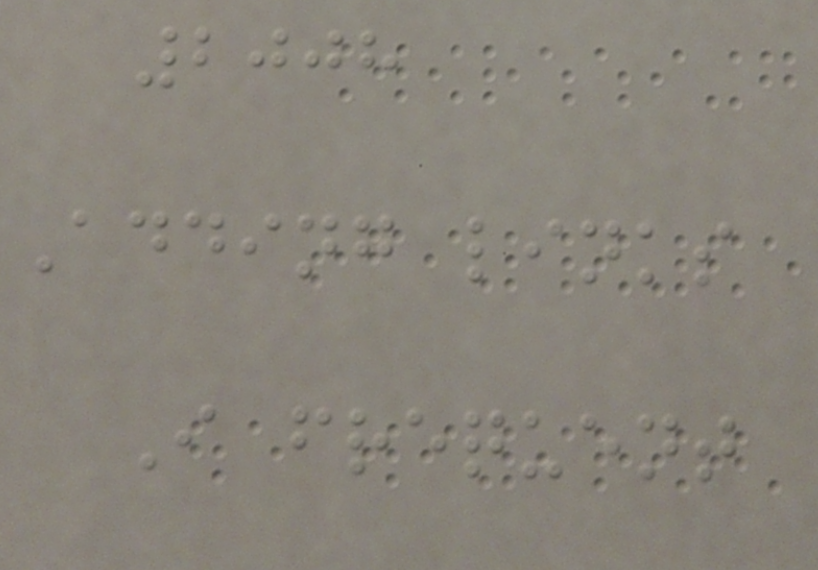2008
Adding links
I frequent
